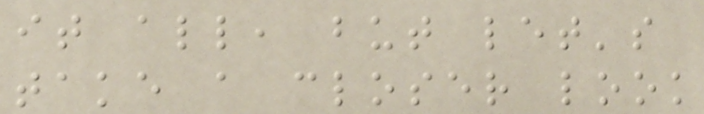it all, but let's
take a closer look
